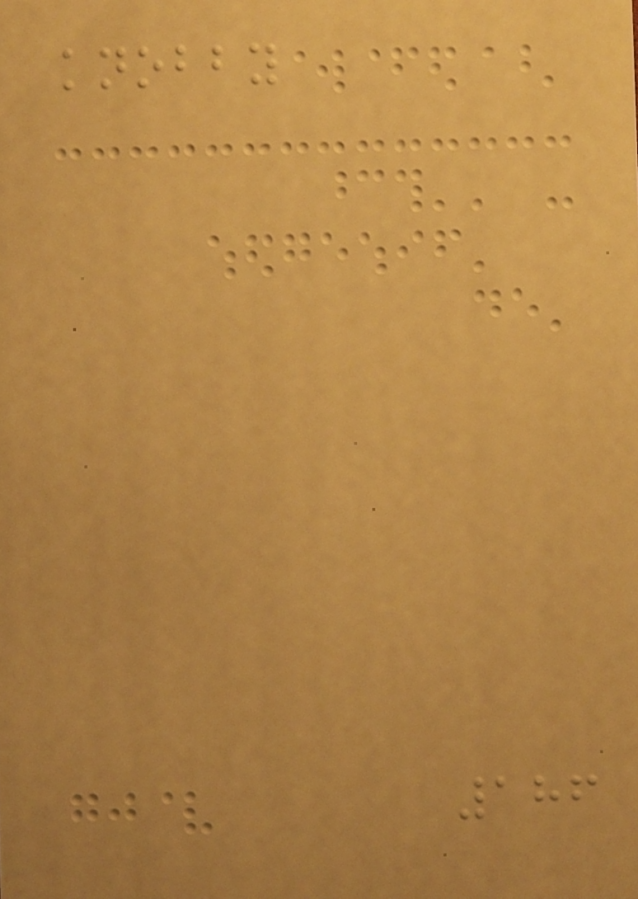knobby
186
